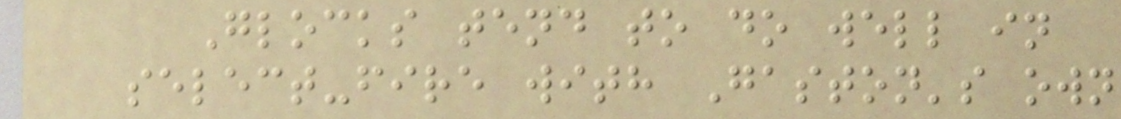Glocks tend to do well in
select-fire with Gaston's own
